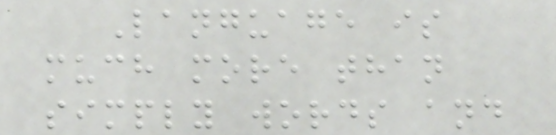Language is
much more than
simply words and
